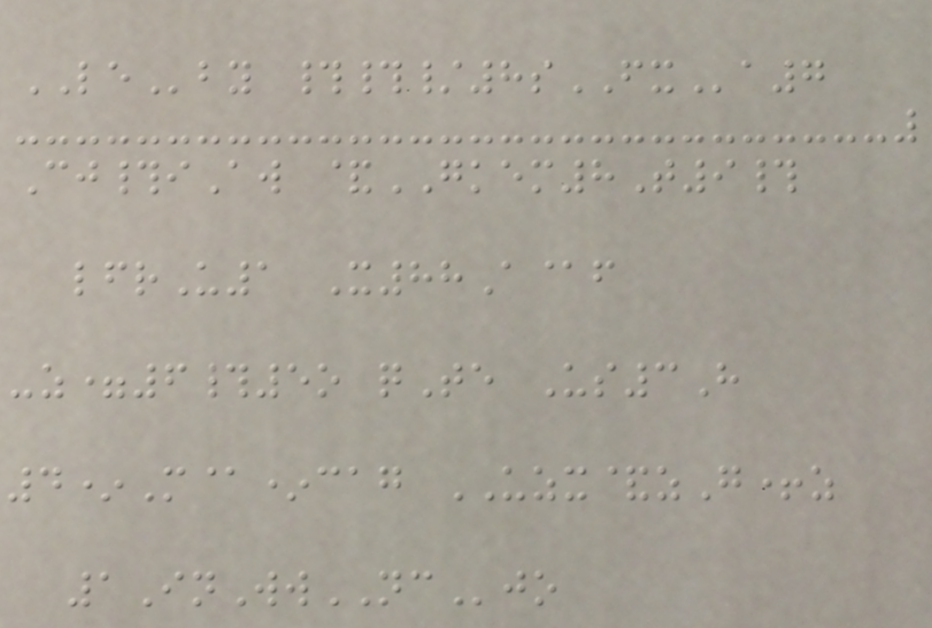LEby ##/8sFXa7
Cj#iAw &GKEM8T9#
lfrU1 X88A@f
-z=6#5o qTe Us3H
4*M@*cag UZX&zG+z
1InWwNCjo
